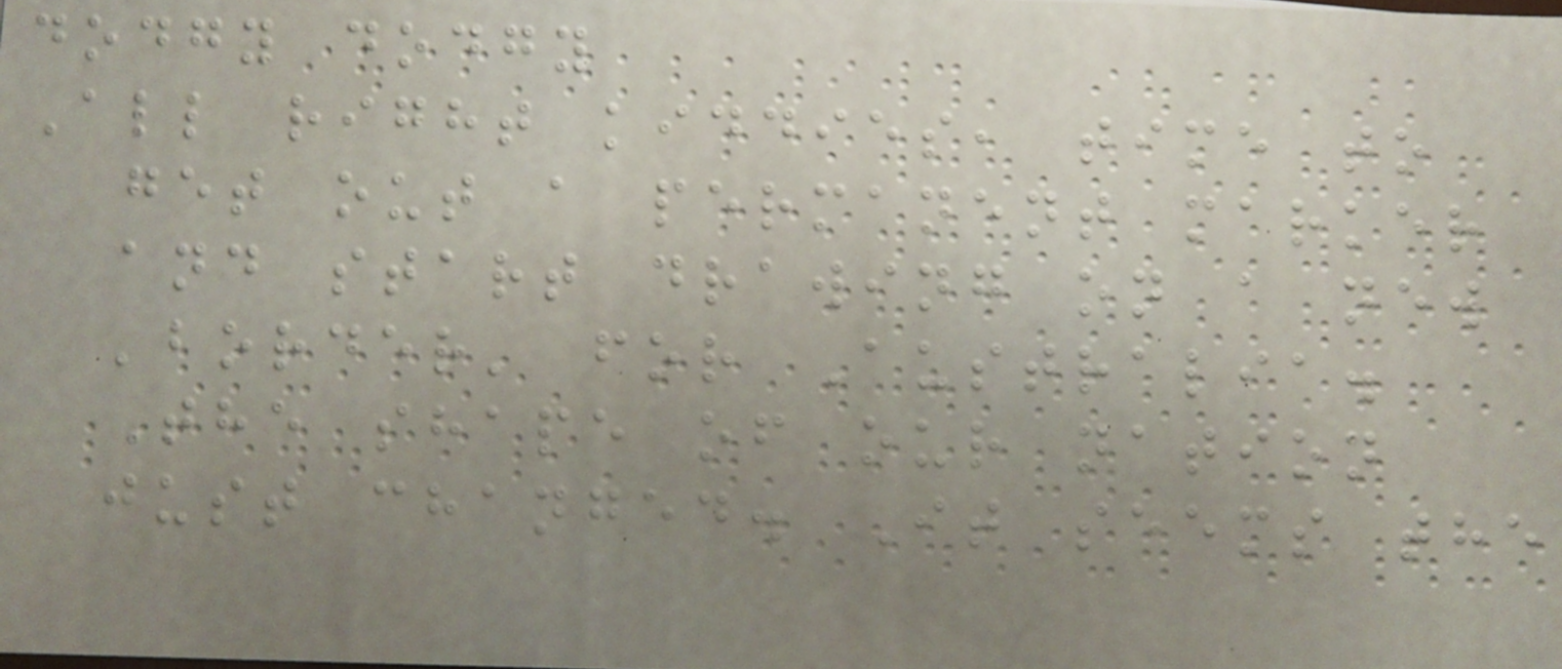dodgy dodgy
All right kiddies, time to
get out a permanent marker
and start drawing on a new
'border' for Australia.
The shape of our nation
just changed. It seems the
